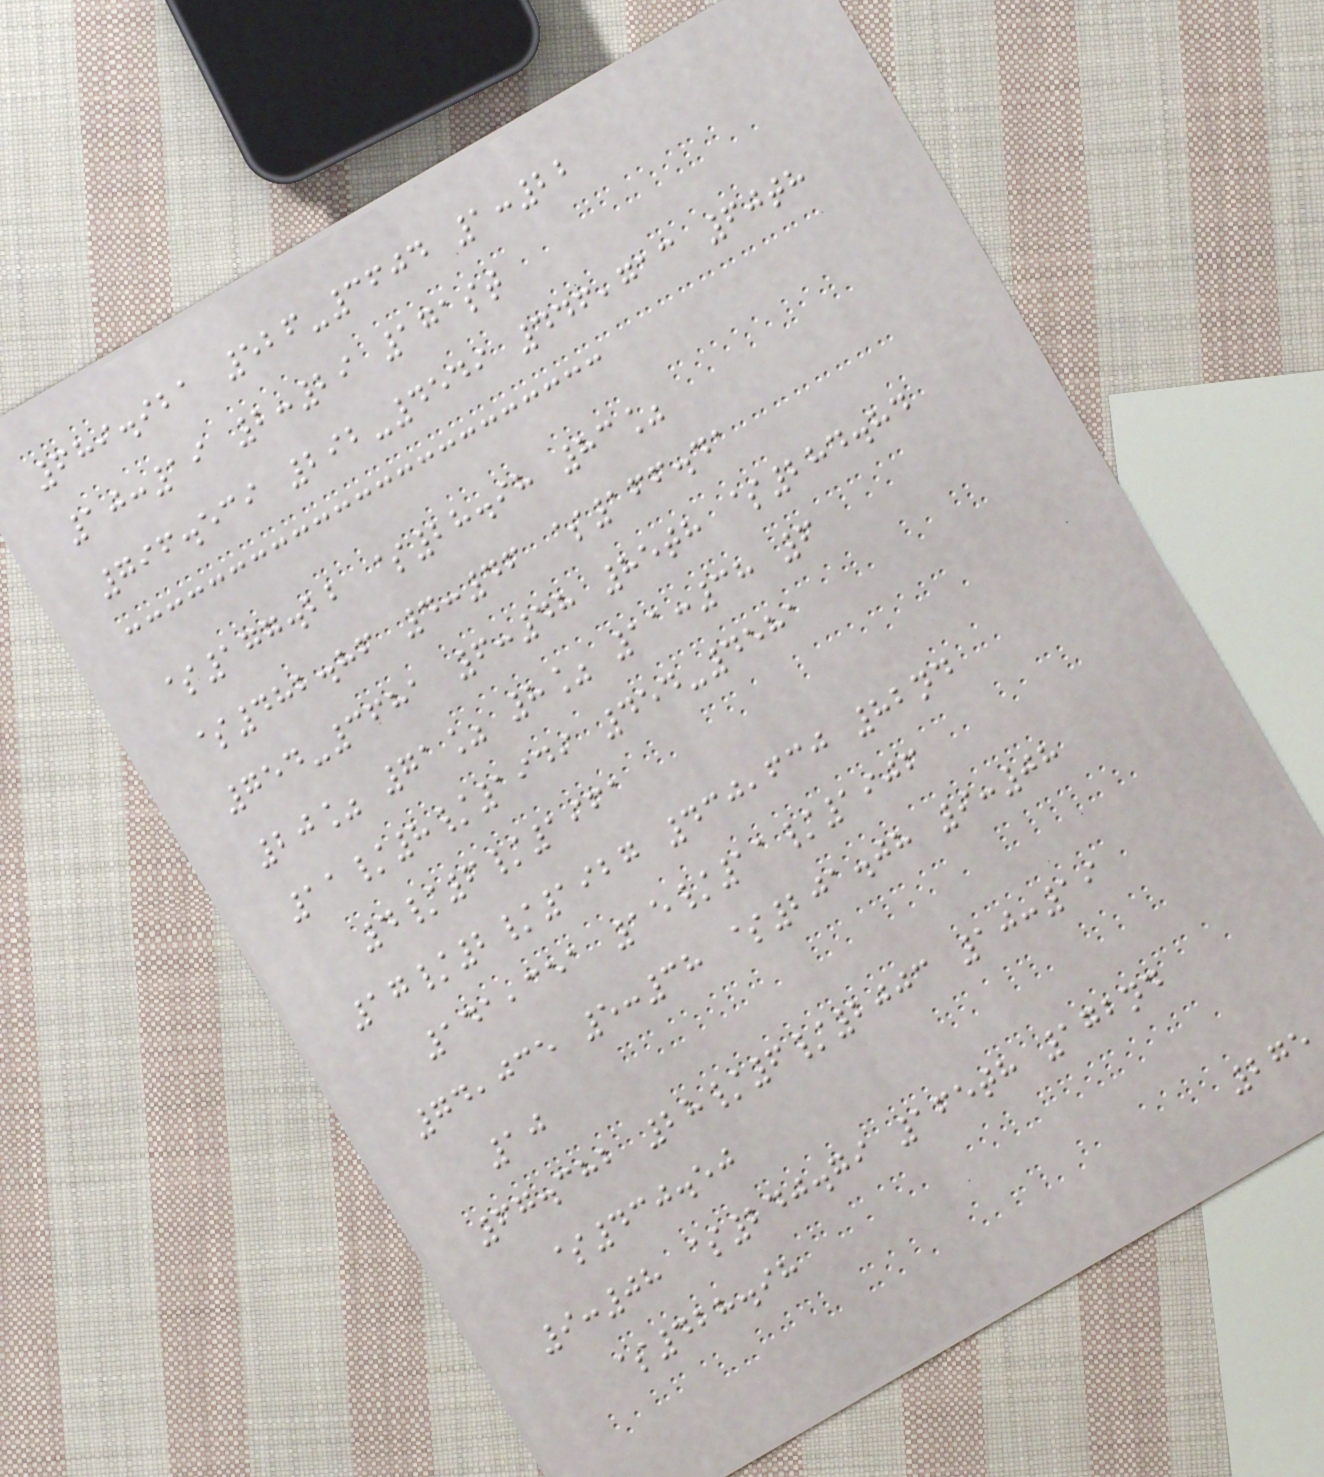689.921 526-3604 1:22
10:19 2:29 171st
796.539 292-4549 446,713 60th
$177.22 $28.98 83%
$482.86 4:46 $166.41
754-3681 6:48 85th $284.84
20% 71% 8% 11:38 6
11/8/1949 454-4581
4/6/1961
17/2/1927 430,630 82nd
141,351 15/11/1906
74,035 5:38 $201.08 9:08
10
67.382 28/6/2003 10:19
$430.50
9:08 $240.79 165th 172nd
$428.98
275
